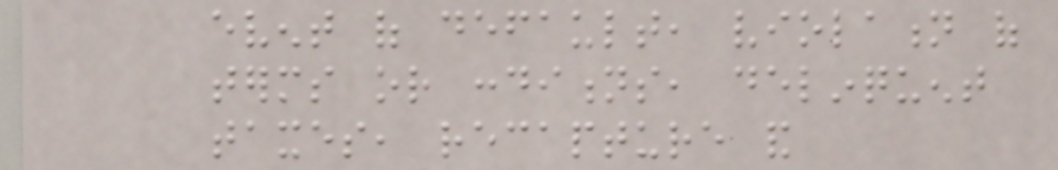event of default, violation of
terms or conditions, delinquent
taxes, recapture and
